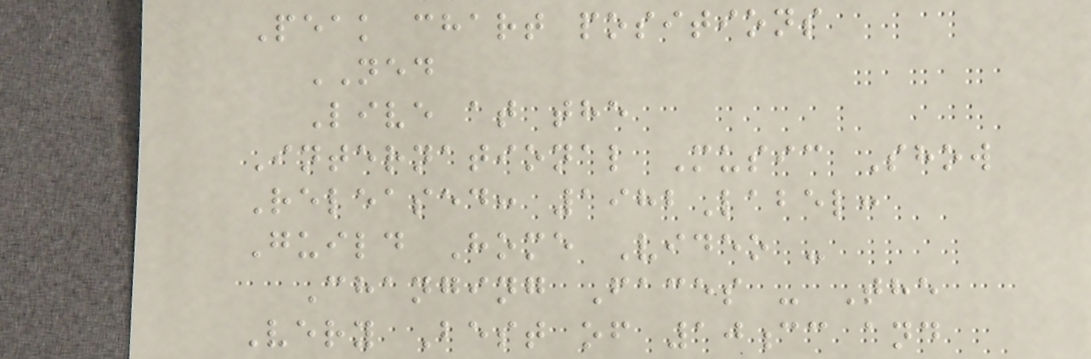Peak chart positions
NED
Live at the
International Music Show
Released: 1982Label:
Guild Home Video -
Changing Faces - The
Very Best of 10cc and
